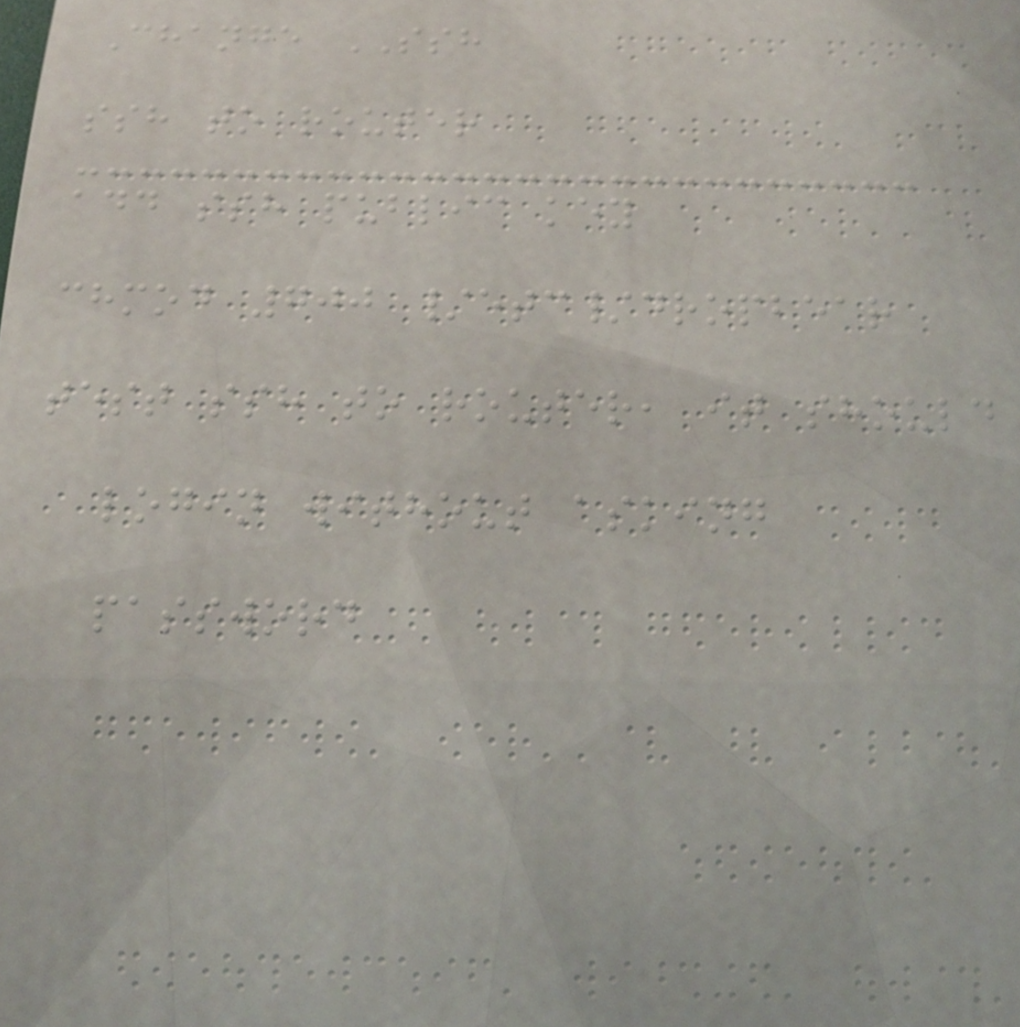Change SSH
ssh to router
add ssh public key
chmod 700 /etc/dropbear
test ssh to router, it should
login without asking
password
